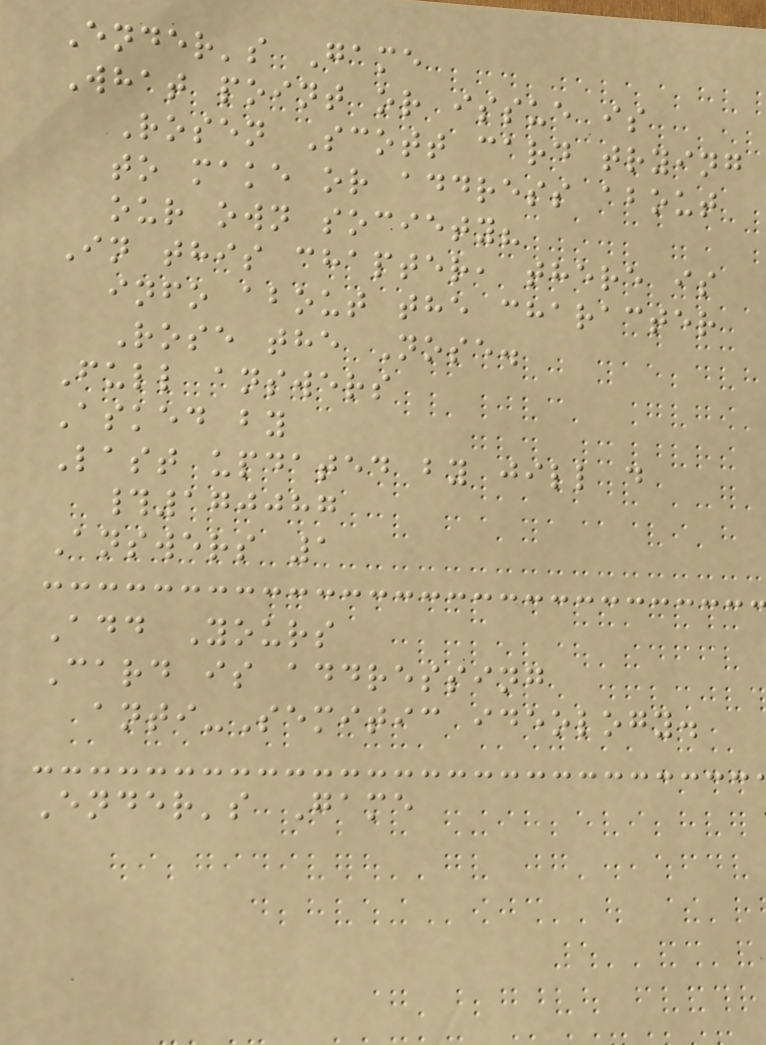Ender's Game
What point or issue is
Rosen Scott card trying
to make or address about
our own society?
In this chapter, there is
info about the character
Rose the Nose.
Full answers
Asked by
Last updated by jill d
#170087
Answers 1
Add Yours
Card is addressing
anti-Semitic ideology.
Ender's Game
